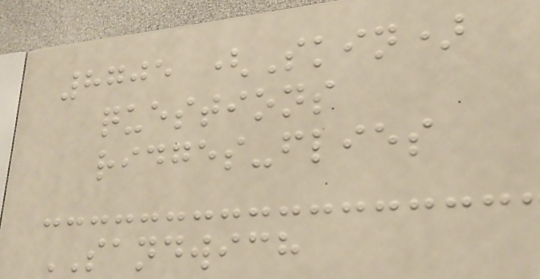8705 (Skin)
questions
ridges-flies
SANDWICH
